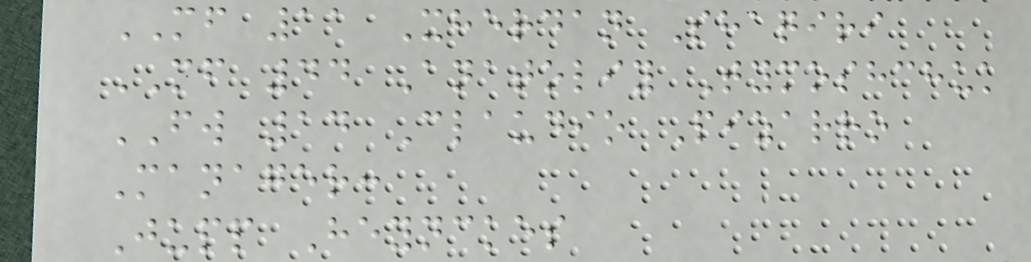MF 11 Xherdan Shaqiri
MF 44 Anatoliy Tymoshchuk
FW 14 Claudio Pizarro
Manager:
Jupp Heynckes
